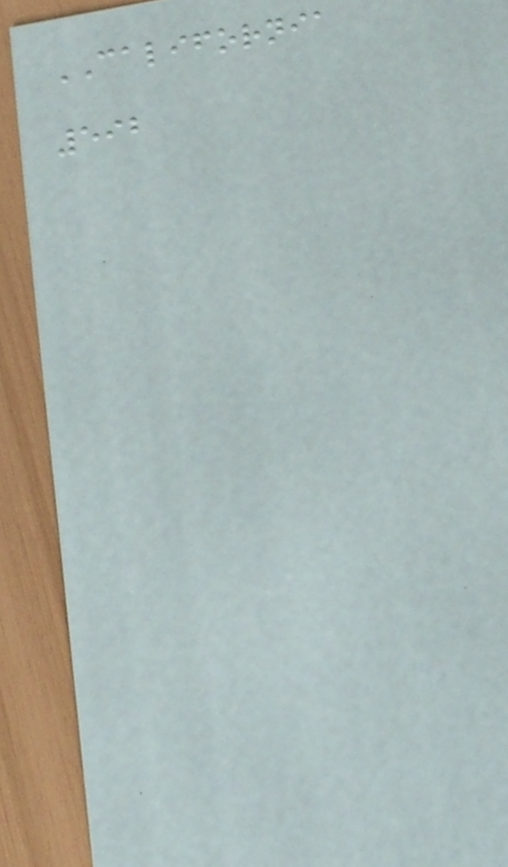CALIFORNIA
592
